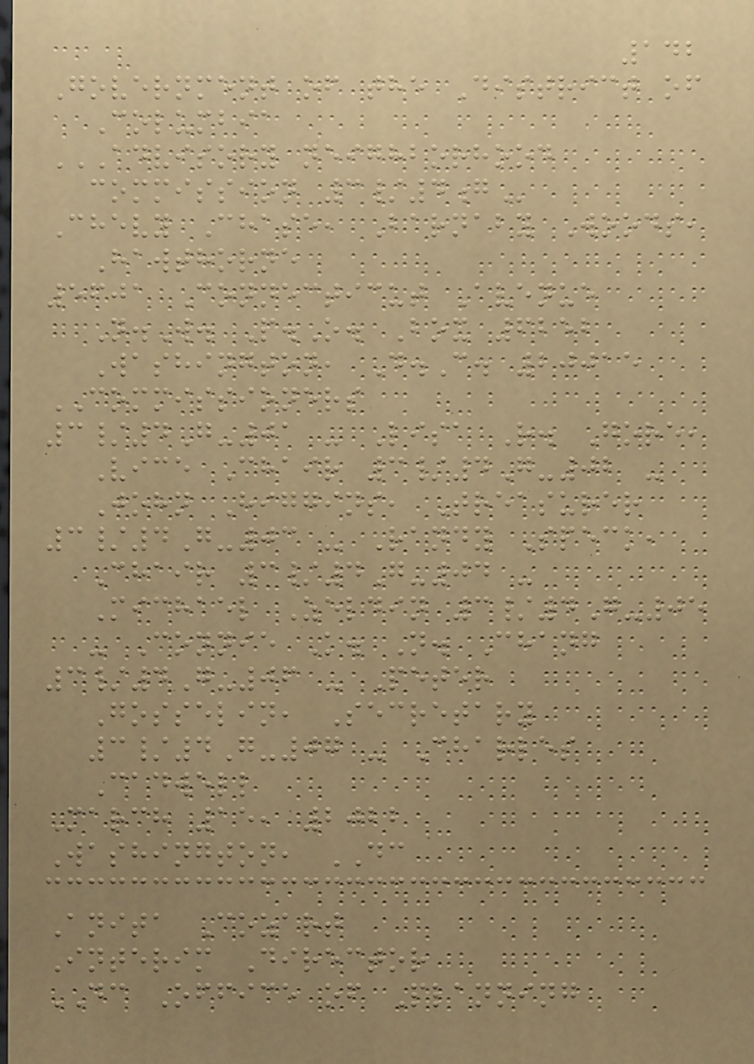142
Government of the District of
Columbia
ADVISORY NEIGHBORHOOD
COMMISSION 3/4G
Chevy Chase, Barnaby Woods,
Hawthorne
5601 Connecticut Avenue
N.W. P.O. Box 6252
Washington, D.C. 20015
COMMISSIONERS
3/4G-01 - Lisa R. Gore,
Vice Chair 3/4G-02 -
John Higgins, Treasurer
3/4G-03 - Randy Speck,
Chair 3/4G-04 -
Michael Zeldin 3/4G-05
- Connie K. N. Chang
3/4G-06 - Peter
Gosselin, Secretary
3/4G-07 - Charles
Cadwell
March 15, 2022
Washington, DC
Anita Cozart
Interim Director
DC Office of Planning
